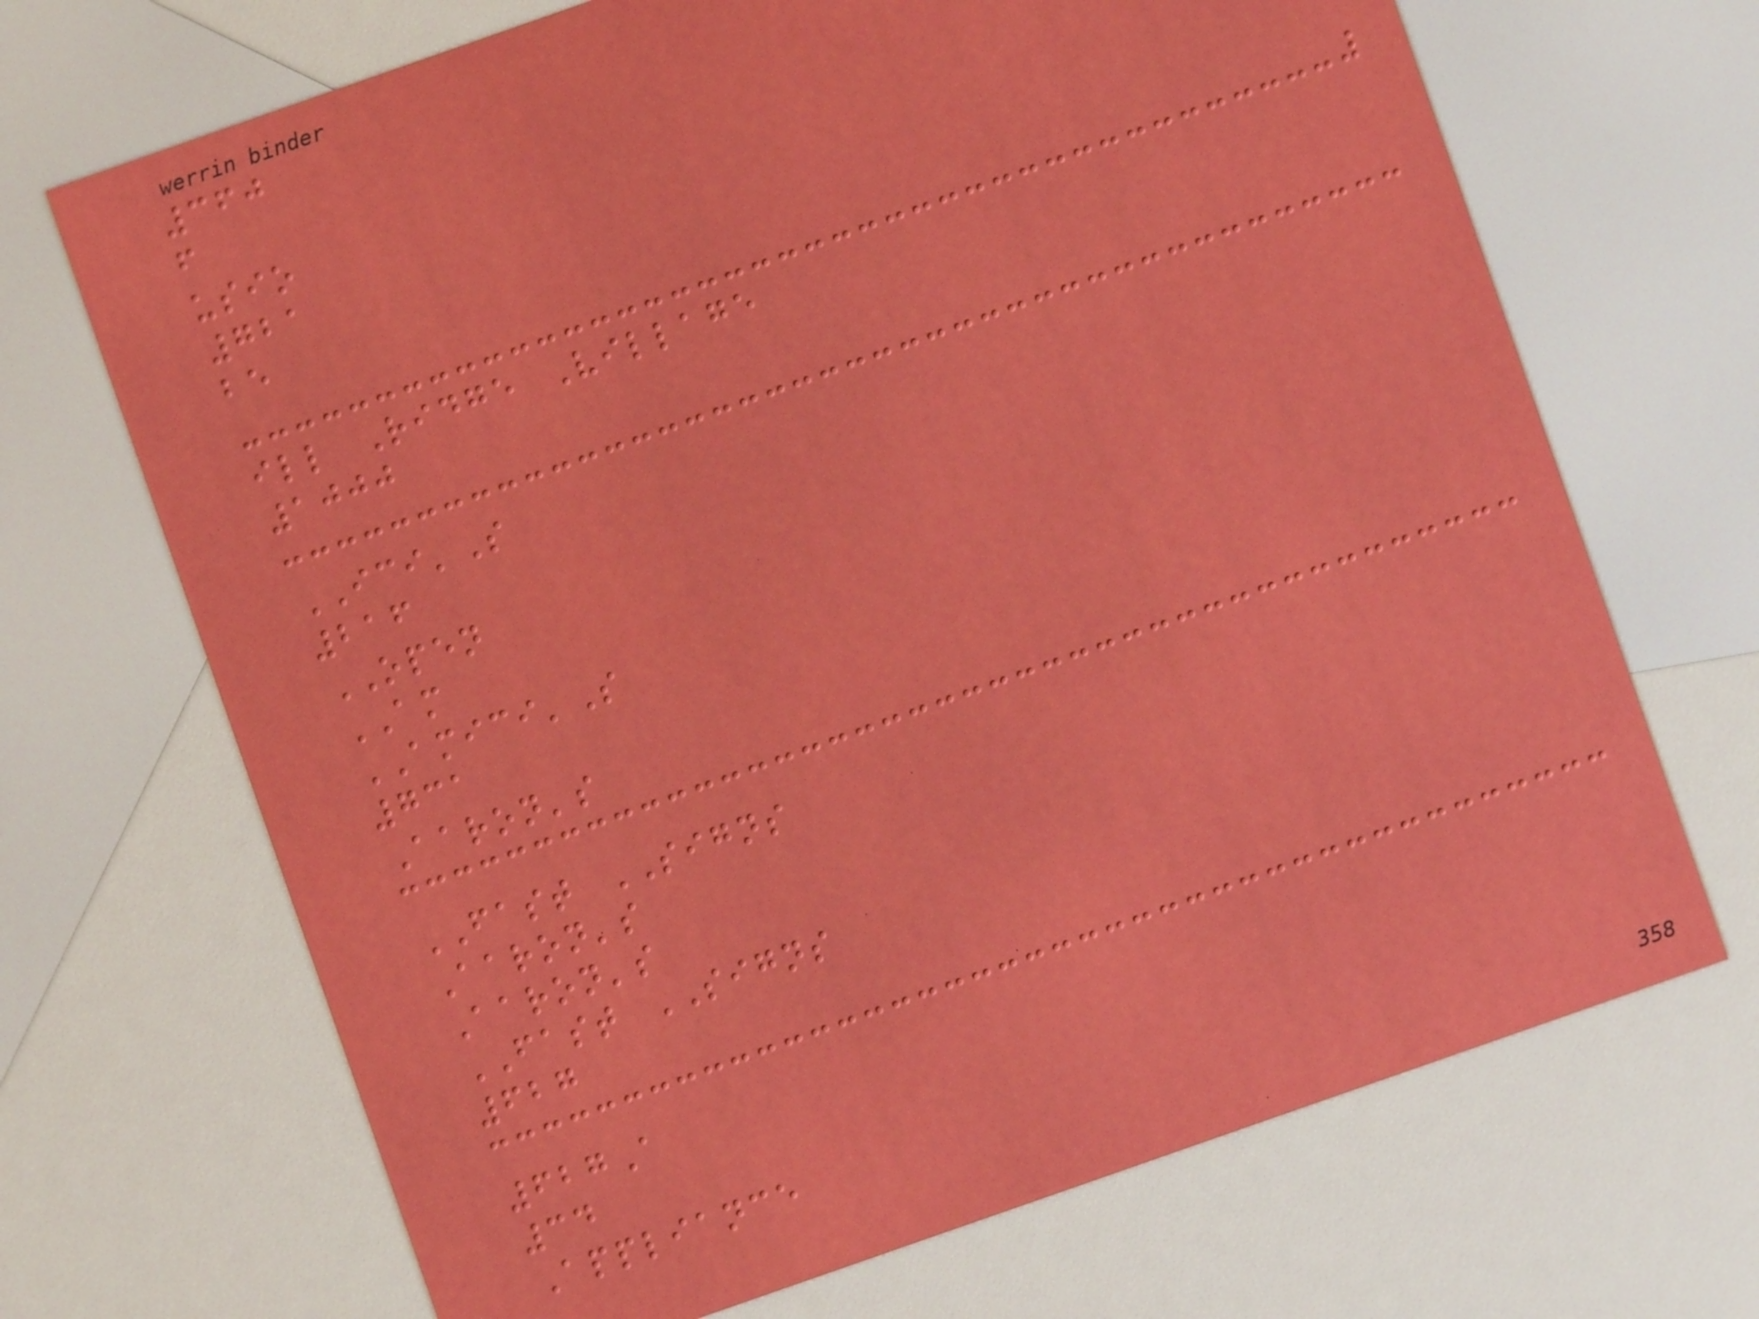360
f
usio
721
be
ill Ridge Village
1000
ICI'S
216
OPEN
AM
AMICI'S
731
Aaron's
FAST SIGNS
Aaron's
Aaron's
FAST SIGNS
627
627A
34
Appliance
